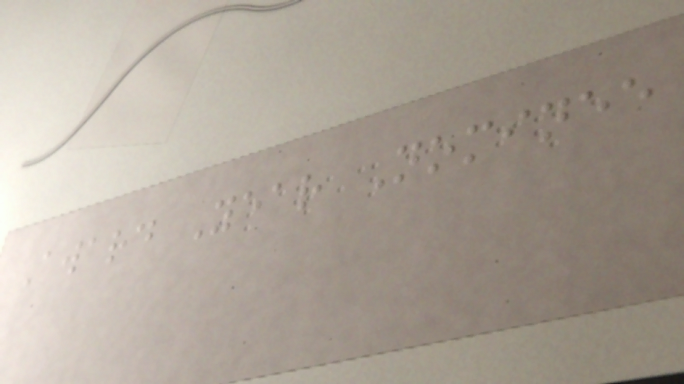Award Year Nominee
